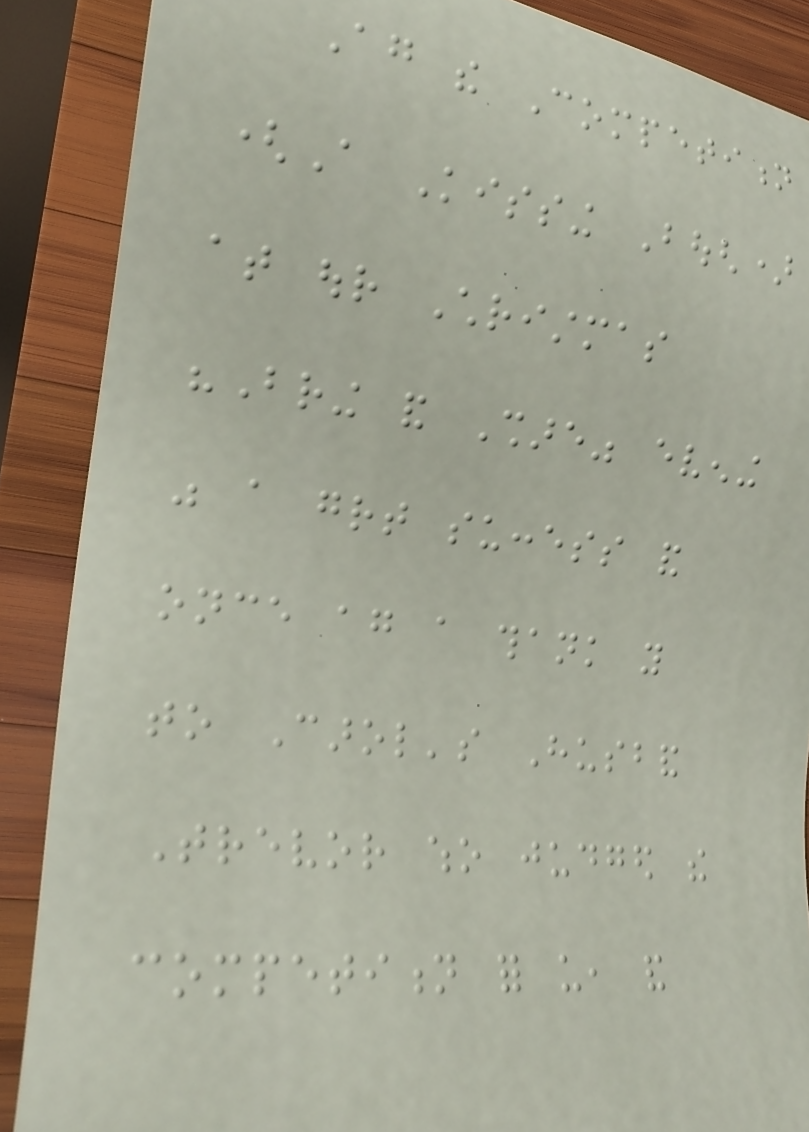Again the Competition
(A Kissing Bough)
at our Christmas
"Bring and Share" evening
was a great success and
once again a thank you
to Carol's Husband
Trevor who judged the
competition for us, and
